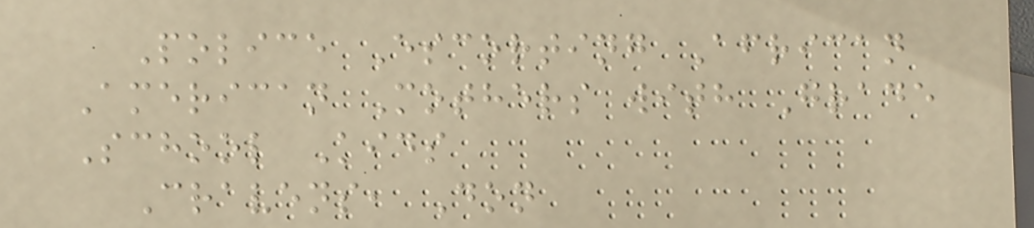Police Escorting African
American Mothers with Grade
School Kids
Cravens, Don
